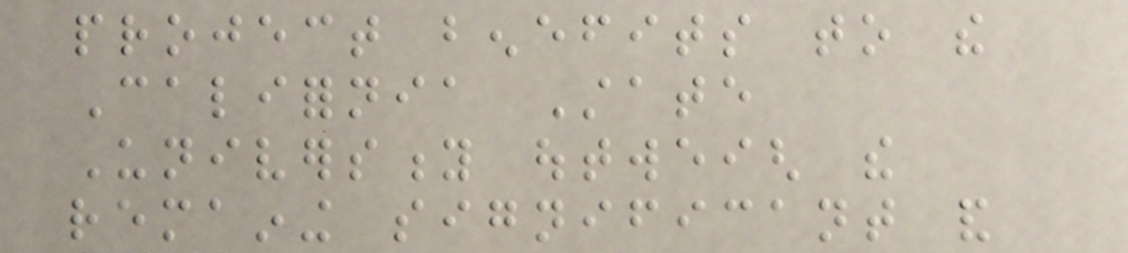project benefits to the
California State
University outweigh the
remaining significant and
